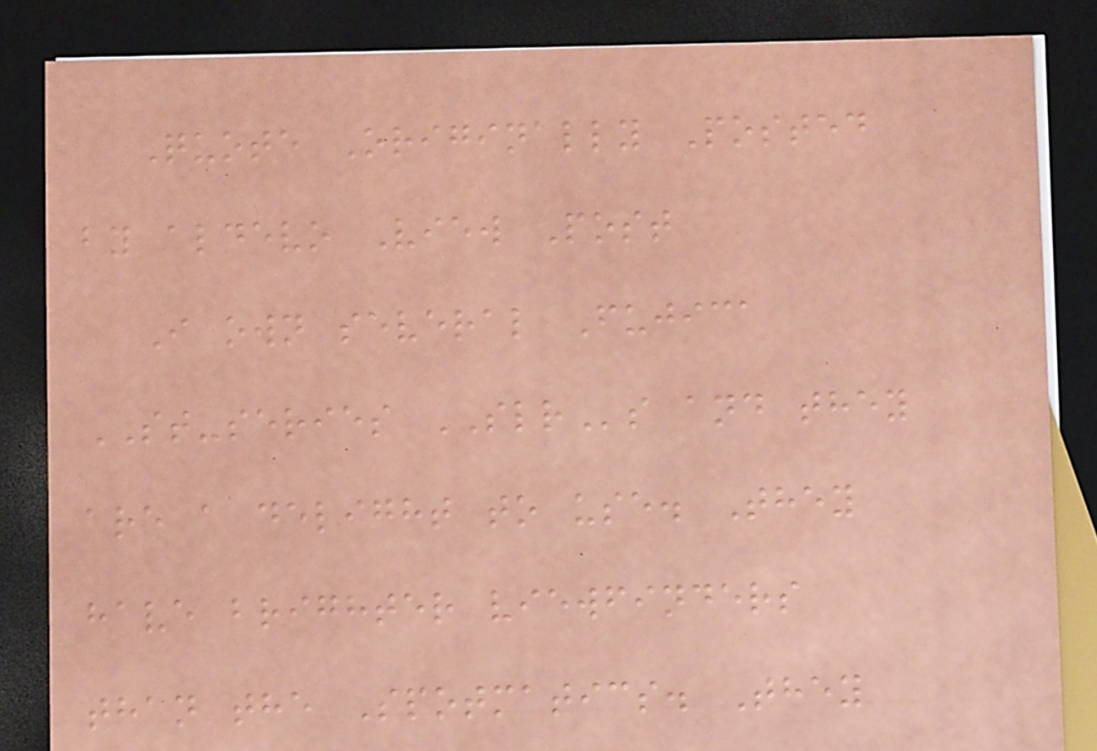Quote Originally Posted
by aldevo View Post
I own several Fujica
ST-series SLRs and they
are a delight to use. They
have brighter viewfinders
than the Spotmatics. They
